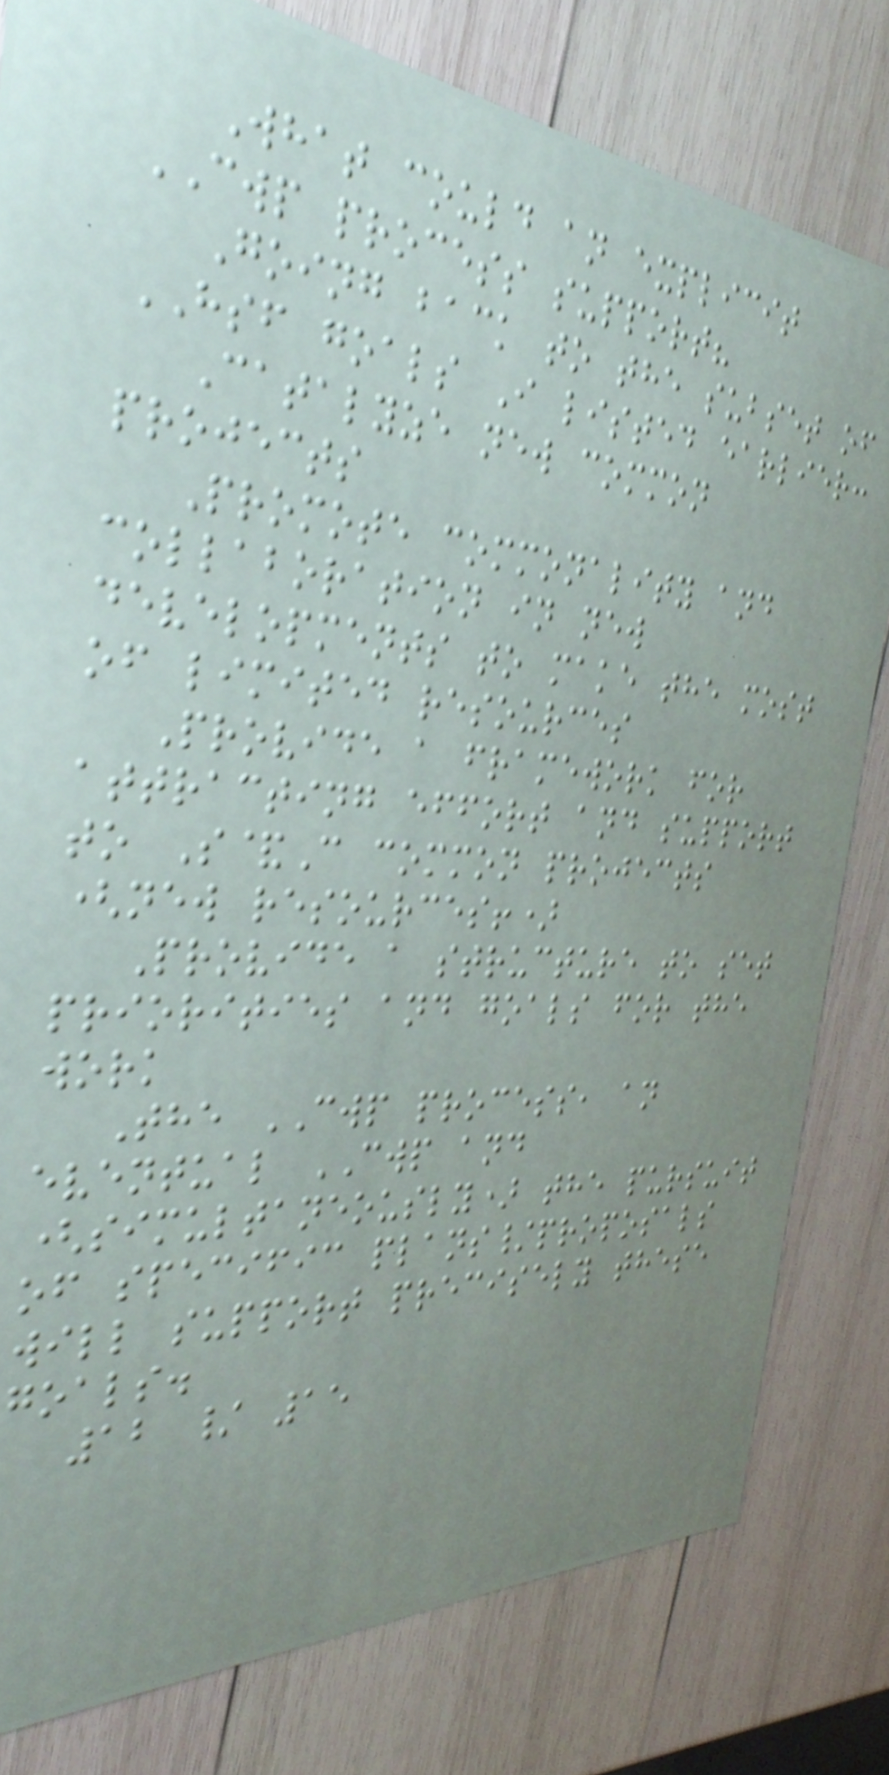What could an explicit
CWP process support?
Going back to the subset of
HSF goals I listed earlier:
Catalyze new common
projects
Promote commonality and
collaboration in new
developments to make the most
of limited resources
Provide a framework for
attracting effort and support
to S&C common projects
(new resources!)
Provide a structure to set
priorities and goals for the
work
The CWP process, an
eventual CWP and
(simultaneously) the pursuit
of specific plans/proposals
will support precisely these
goals.
12 / 15
